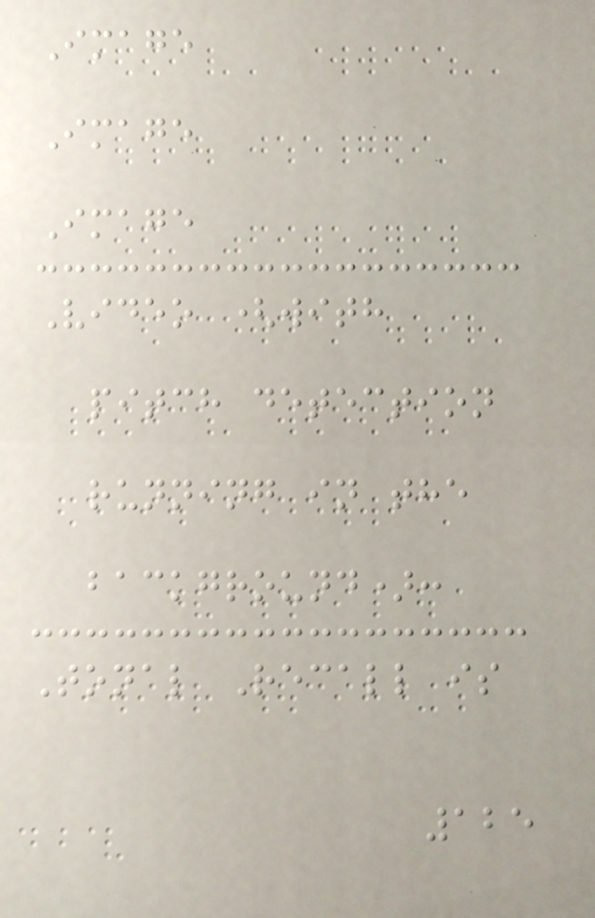Image
Image
Image
Video (with
pitch detection
running in the
background):
Tonal Recall is
125
